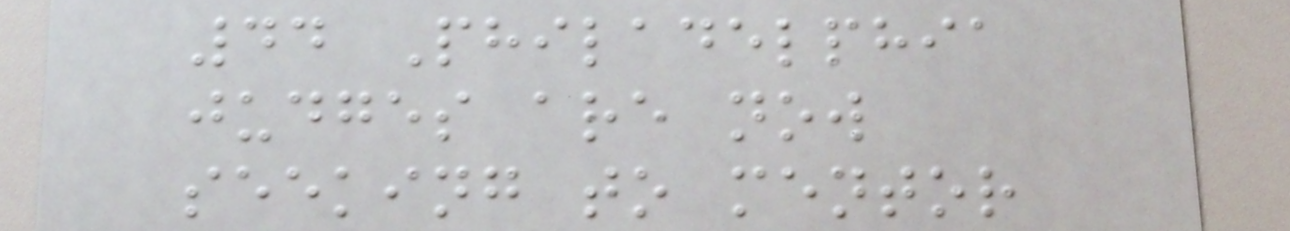44 Philadelphia
judges are now
seeking to mentor
